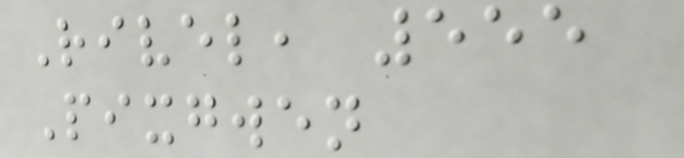Rivel, 555
Pixgwen
